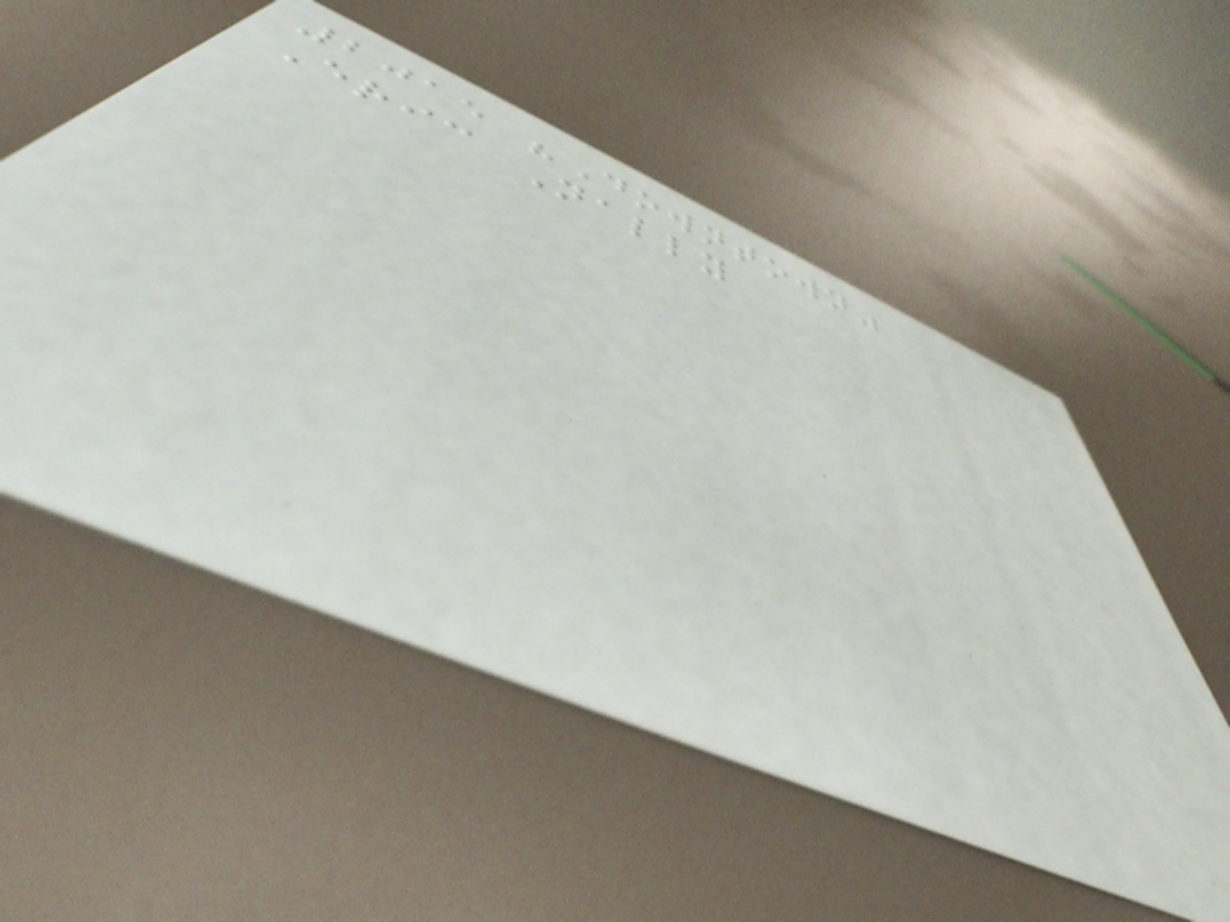2015 "Downtown"
Eric Nally
